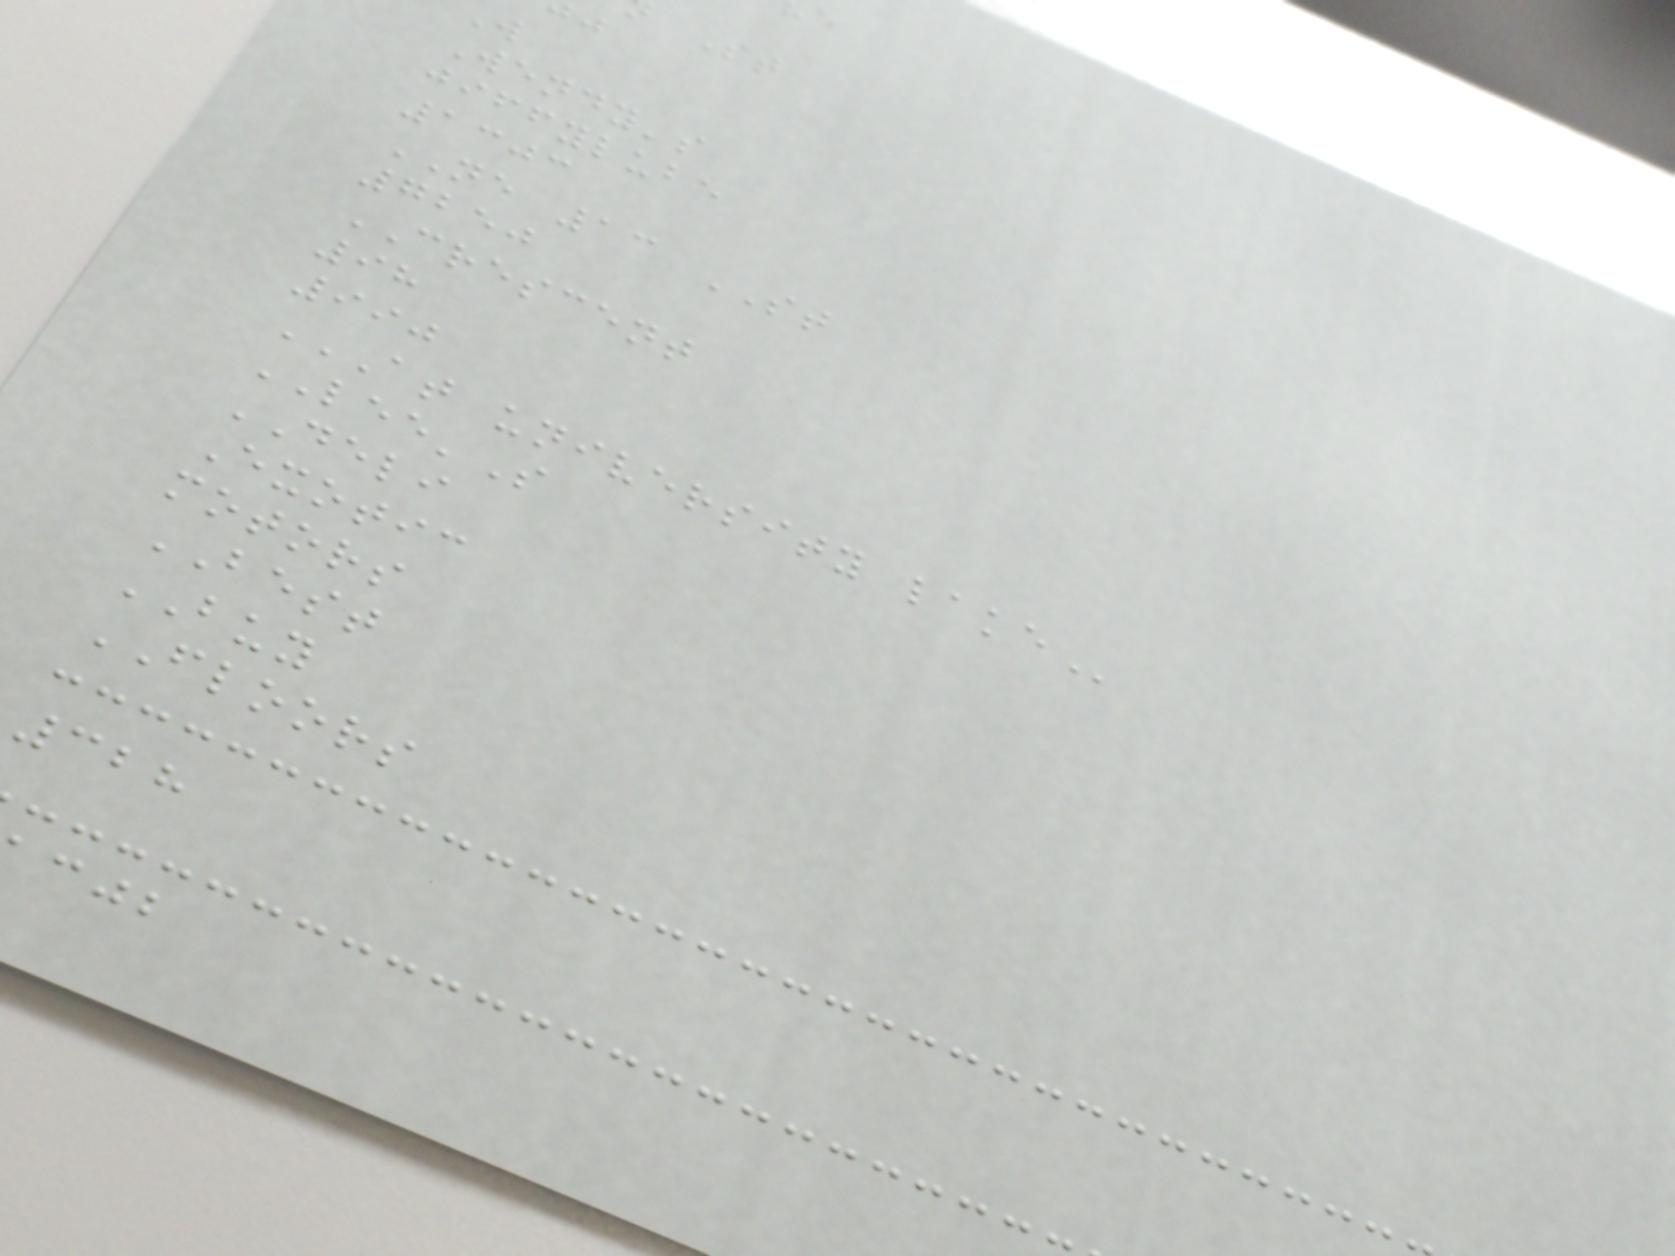Wendy's
jiffylube
1303
NE 13 ST
7250
CRESCENT
98
990
AT UNIVERSITY LAKE
LEE'S
DELI
Exotic
motors
BEST
BUY
FLOORS
328
